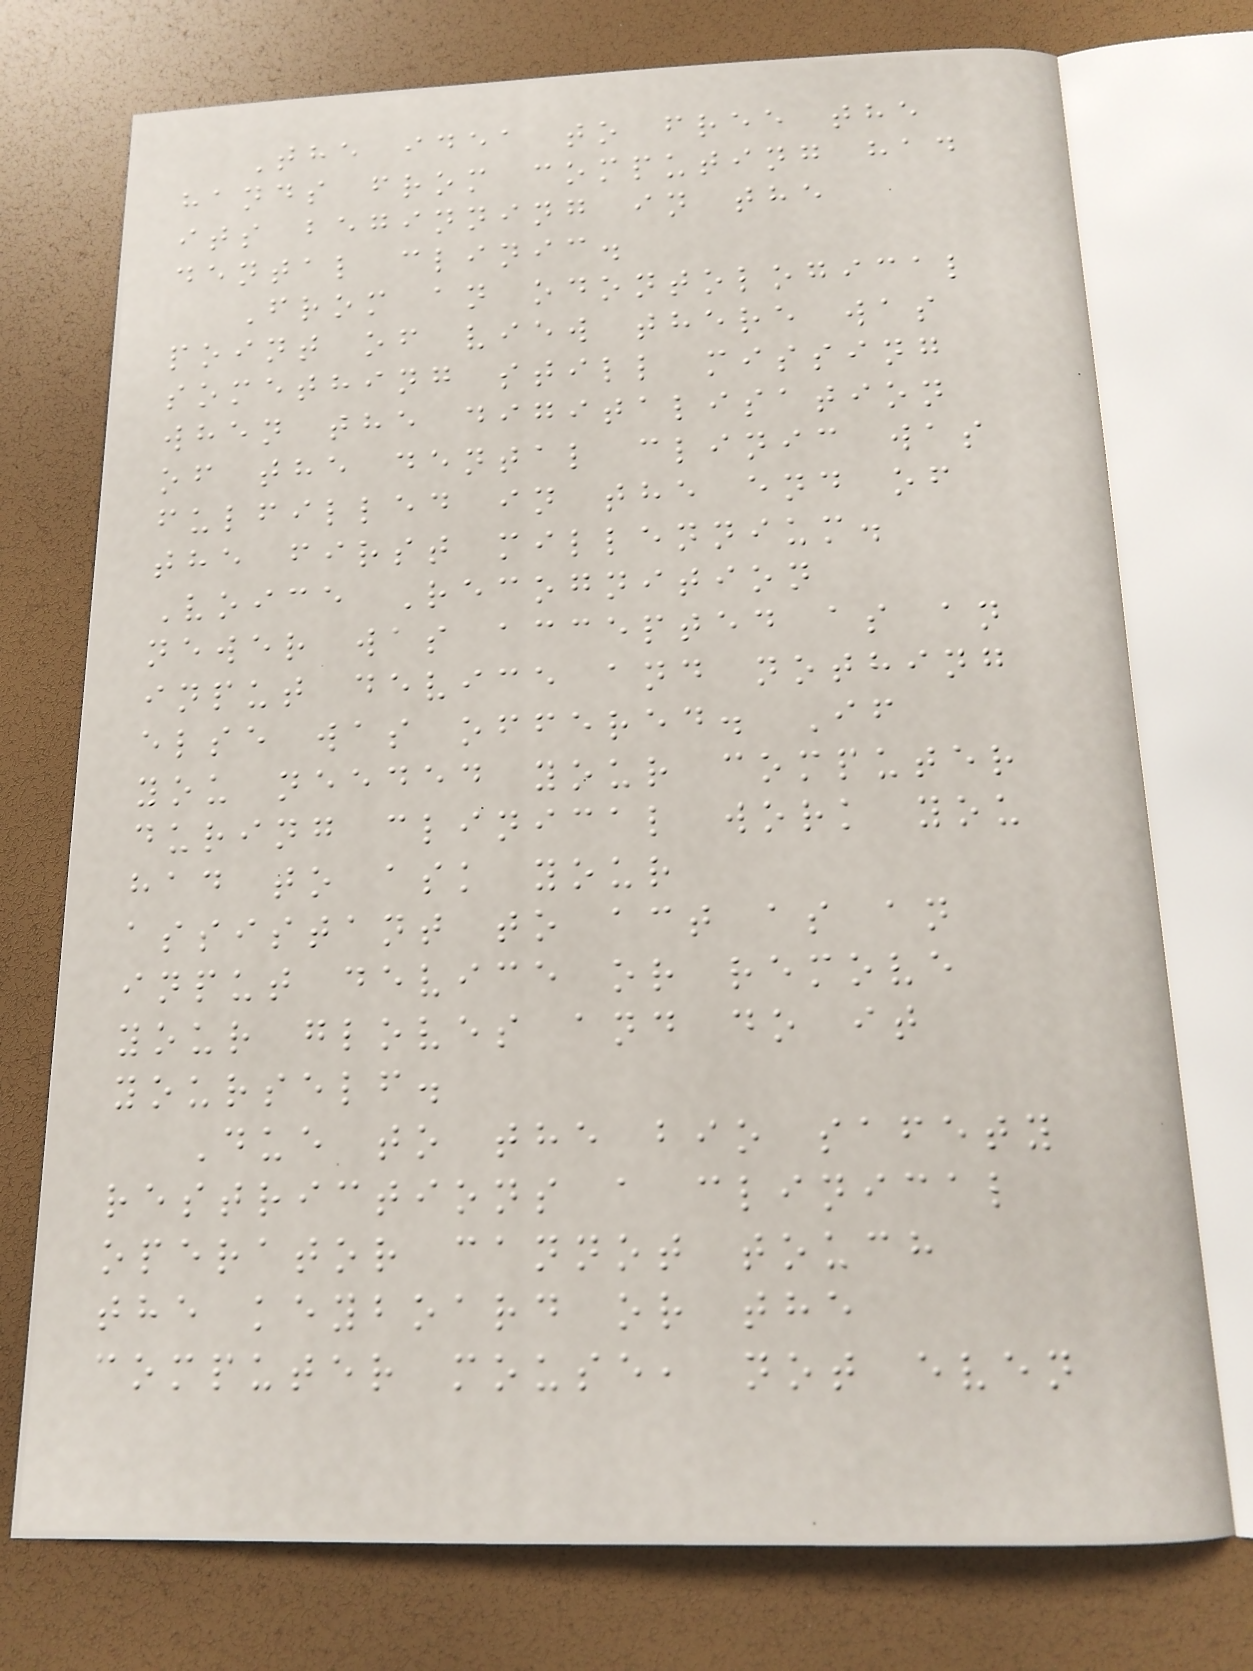The idea to free the
hands from computing had
its beginning in the
dental clinic.
From an odontological
point of view there was
something still missing
when the digitalisation
of the dental clinic was
fulfilled in the end of
the first millennium.
Voice Recognition
newer was accepted as an
input device and nothing
else was offered. If
you needed your computer
during clinical work you
had to ask your
assistant to act as an
input device or remove
your gloves and do it
yourself.
Due to the bio safety
restrictions a clinical
operator cannot touch
the keyboard or the
computer mouse, not even
